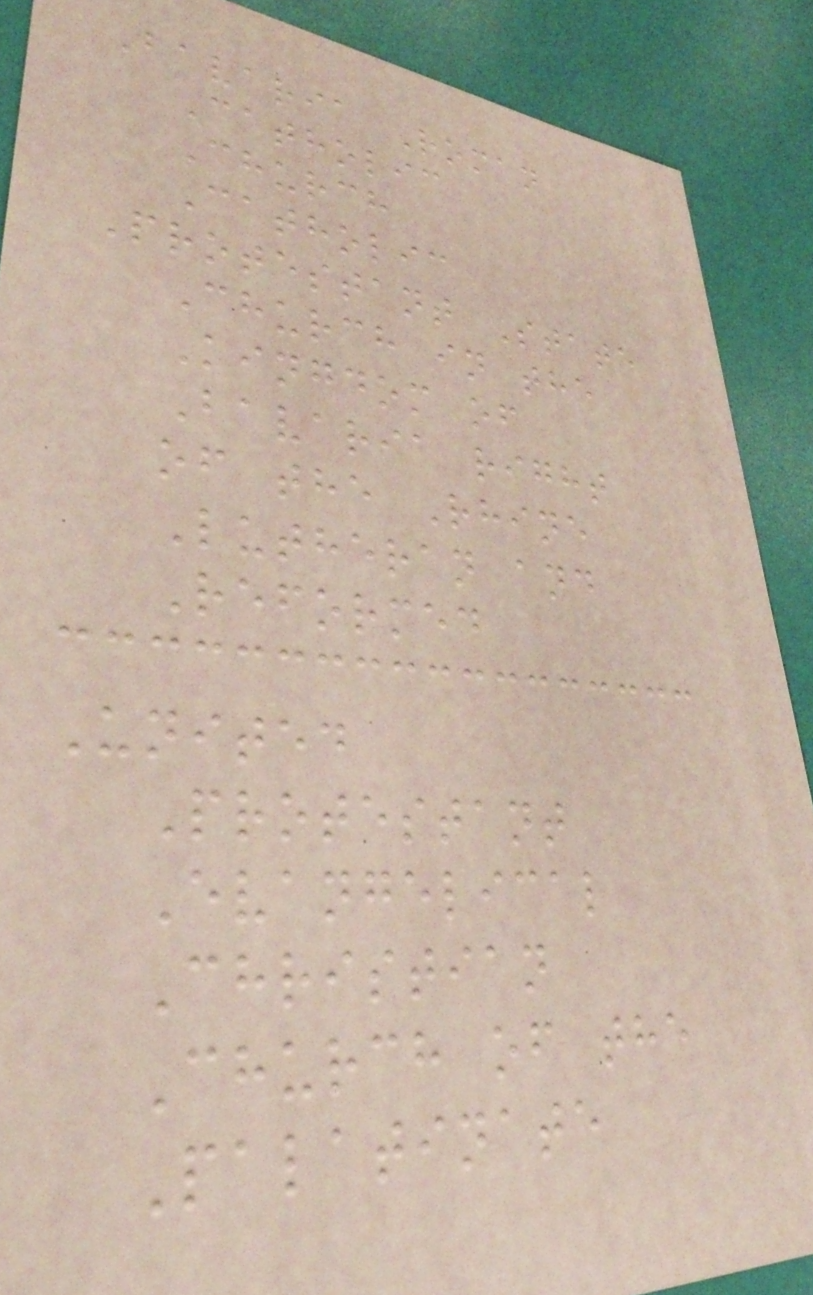Bavaria Roman
Catholic
Church
Catholic
Protestant State
Church in the
Kingdom of
Bavaria right
of the Rhine
Lutheran and
Reformed
United
Protestant
Evangelical
Christian
Church of the
Palatinate
